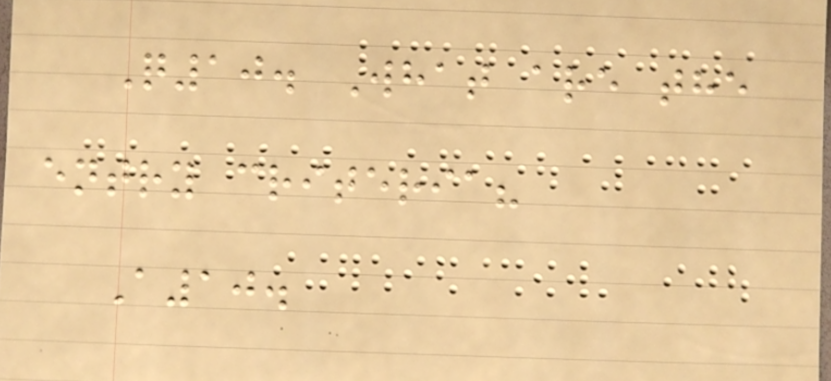Q10. What are the
entry criteria?
A10.
